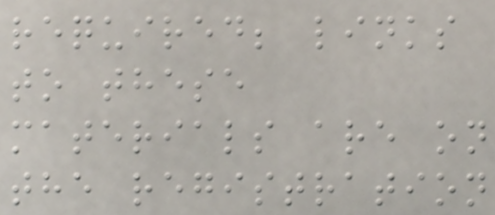required; links
to these
materials are on
the registration
